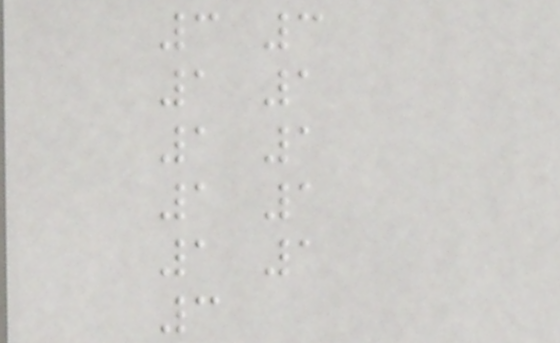3 3
1 1
1 1
1 1
1 1
3
